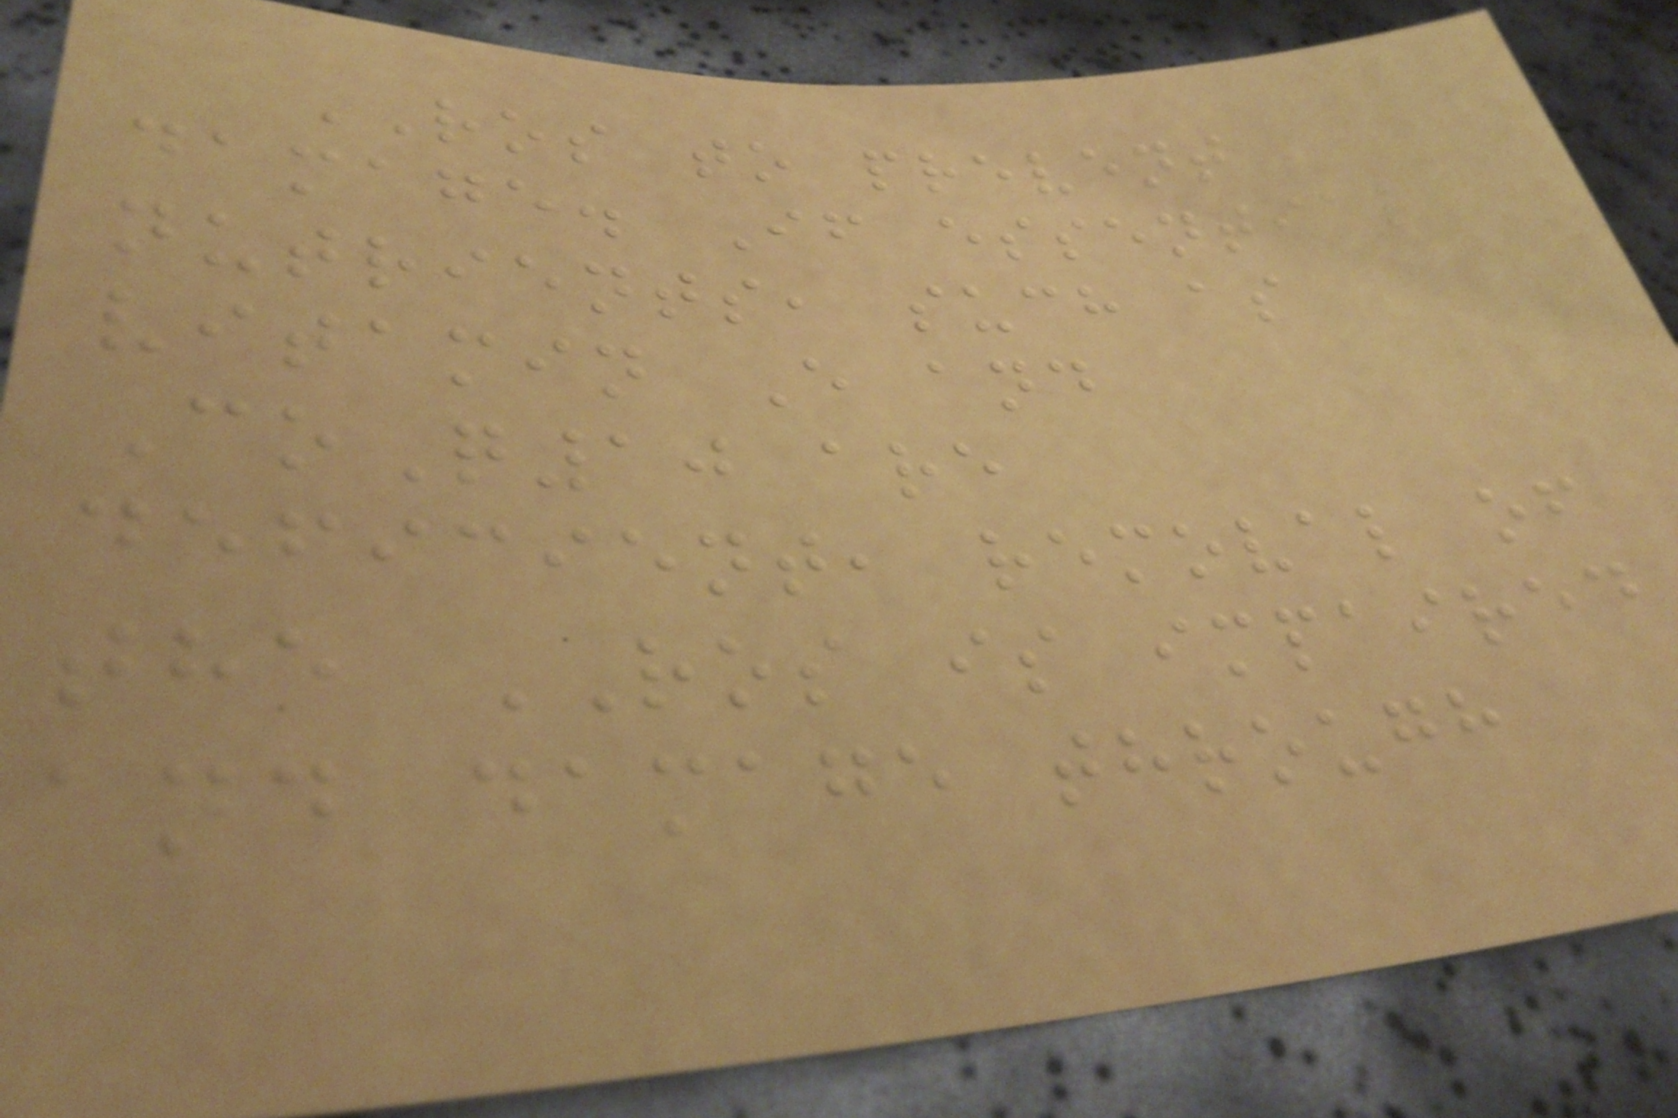ROS to prevent
damage. If essential
nutrients, such as
vitamin E and
CoQ10 are
deficient, removal of
the ROS is impaired
and damage through
